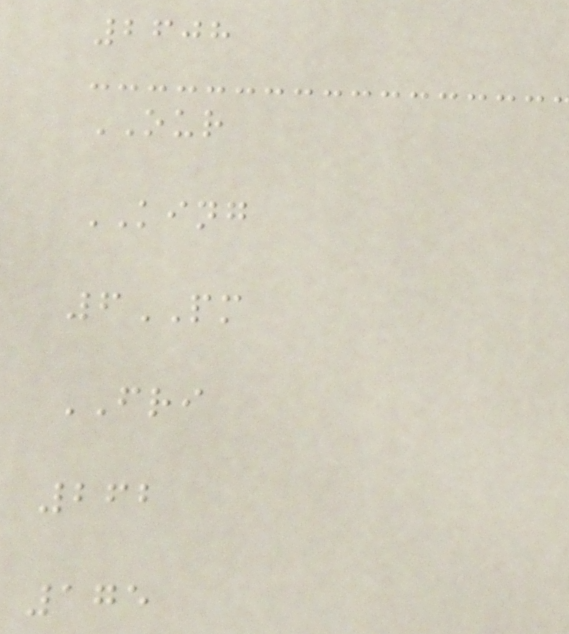2608
OUR
KING
6PM
FRI
262
175
